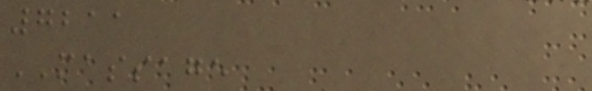7211
MASSAGE
